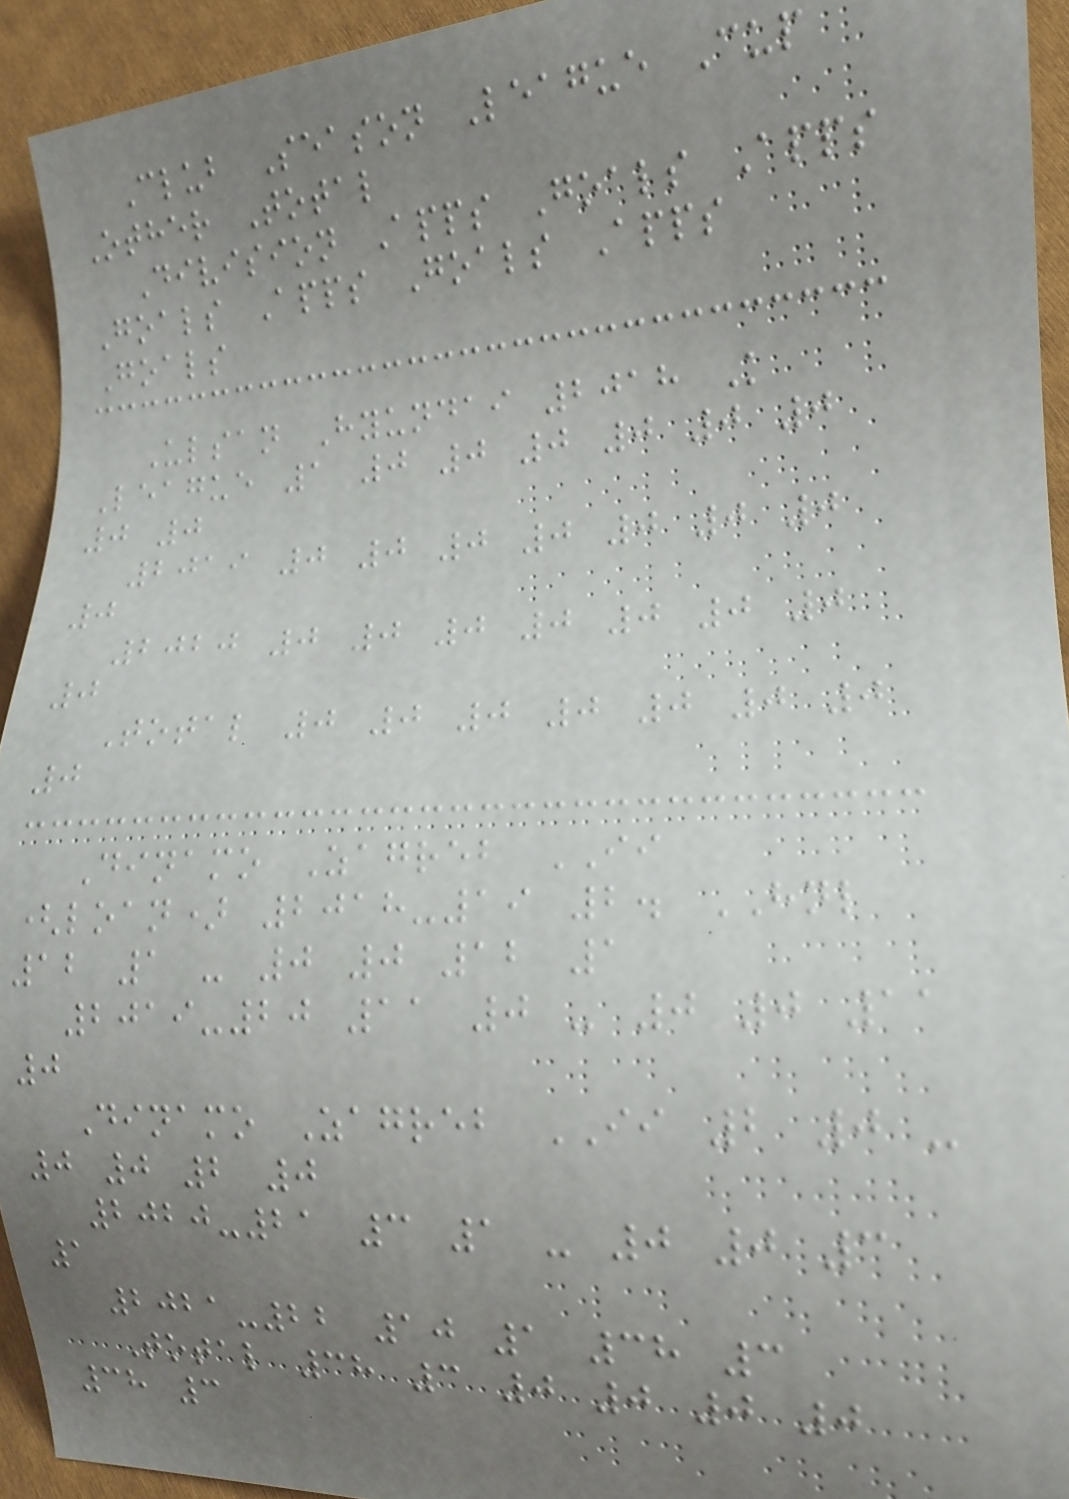Club Season League Cup
Other Total
Division Apps Goals Apps
Goals Apps Goals Apps
Goals
Ulsan Hyundai 2018 K
League 1 0 0 0 0 0 0
0 0
2019 0 0 0 0 0 0 0
0
2020 0 0 0 0 0 0 0
0
Total 0 0 0 0 0 0 0
0
Dinamo Zagreb II
(loan) 2018-19 2. HNL
12 1 - 0 0 12 1
2019-20 11 0 - 0 0 11
0
Dinamo Zagreb II 2 0 -
0 0 2 0
2020-21 3 1 - 0 0 3
1
2021-22 10 1 38 3
Total 38 3 0 0 0 0
38 3
